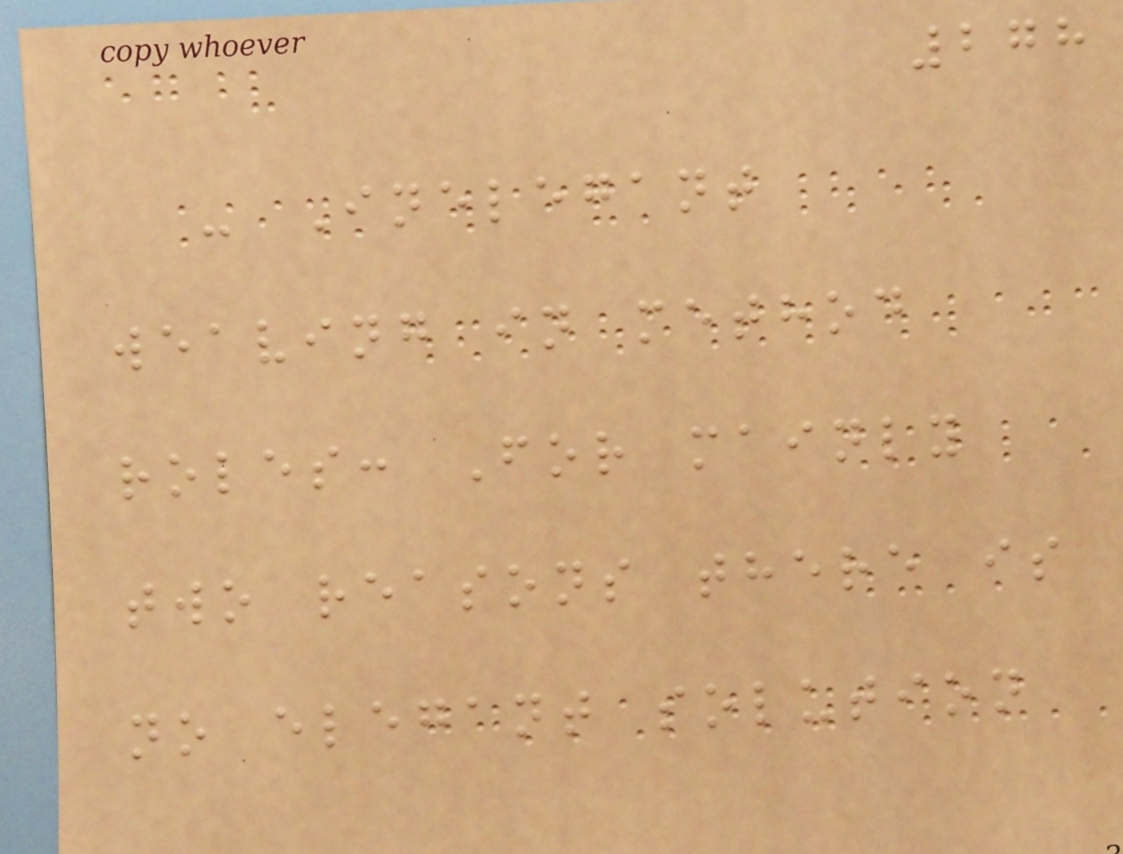278
- Inelegant
weaving in method
roles: For mainly
two reasons there is
no elegant solution
